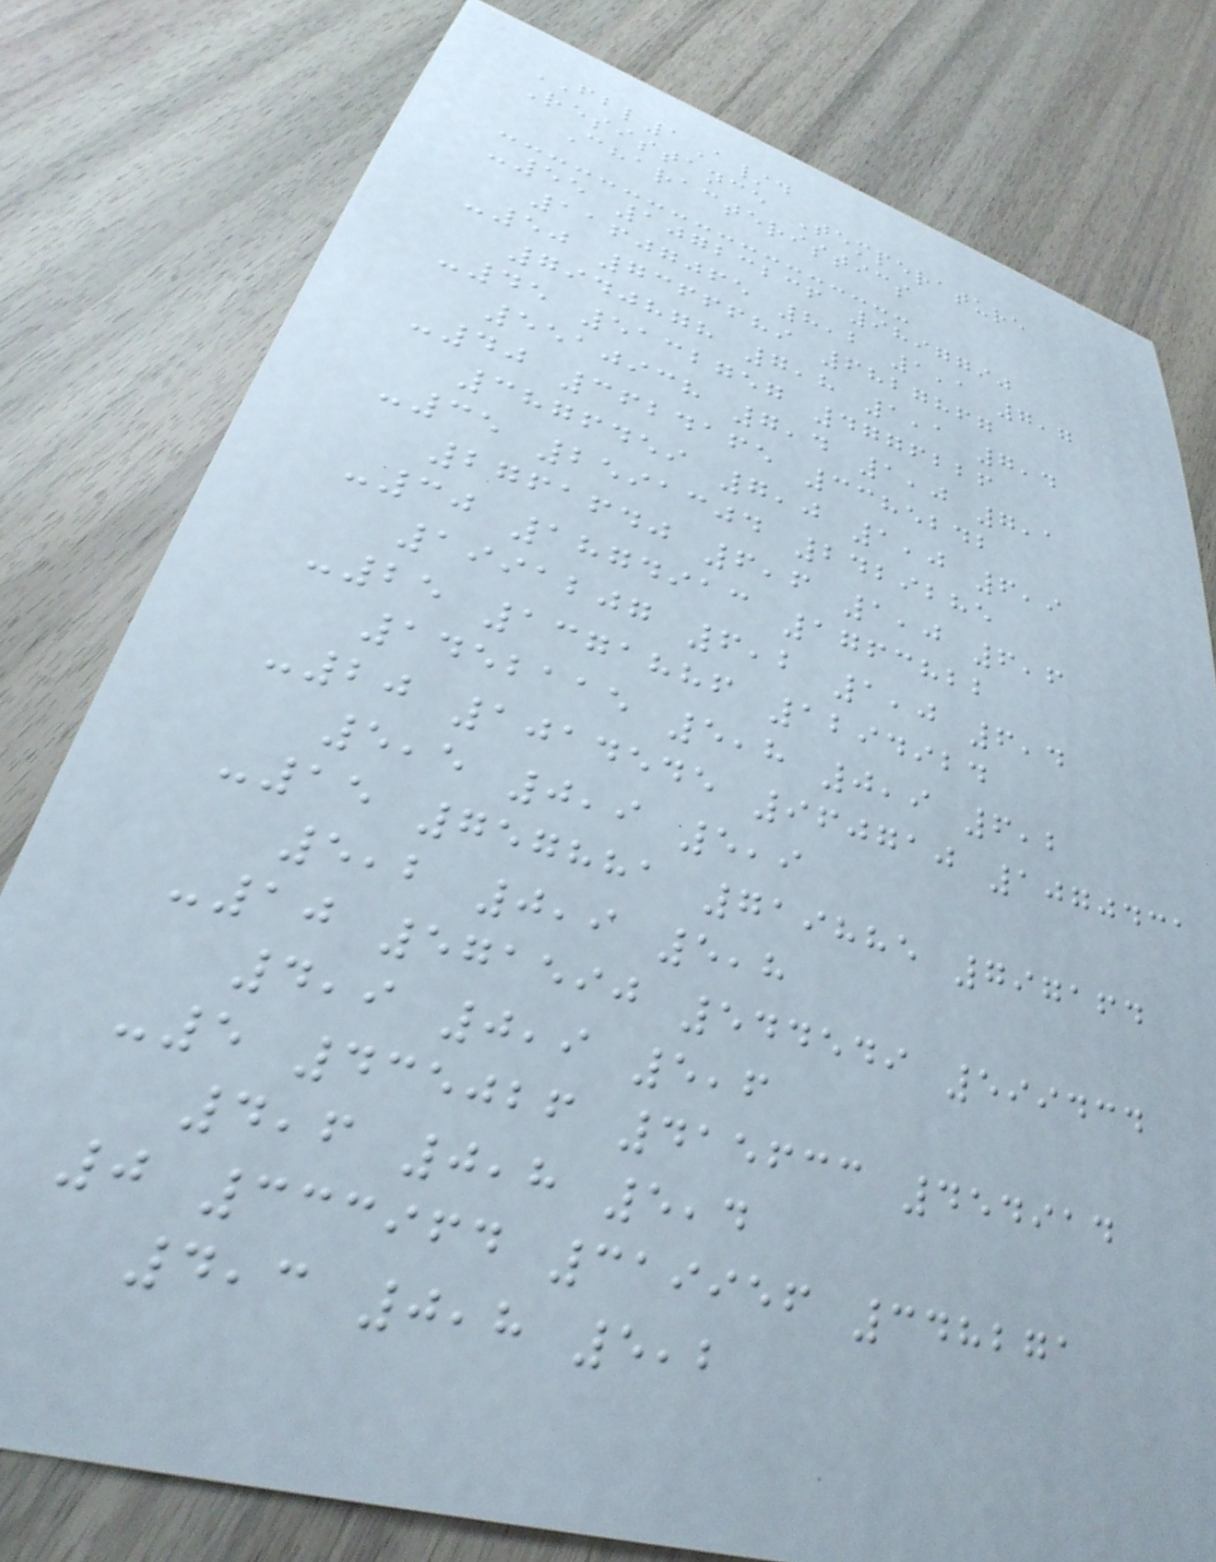FBL1A/d
Resistance Temperature
Characteristics
-55 10723236 9897790
11607065 8,2 1,1 7,7
-50 7366689 6827867
7940878 7,8 1,1 7,4
-45 5132757 4776226
5510938 7,4 1,0 7,1
-40 3624165 3385242
3876459 7,0 1,0 6,9
-35 2591304 2429285
2761640 6,6 1,0 6,6
-30 1874913 1763822
1991207 6,2 1,0 6,4
-25 1371886 1294924
1452115 5,8 0,9 6,2
-20 1014545 960710 1070431
5,5 0,9 5,9
-15 757881 719885 797164
5,2 0,9 5,8
-10 571590 544549 599434
4,9 0,9 5,6
-5 435026 415633 454914
4,6 0,8 5,4
0 333964 319956 348271
4,3 0,8 5,2
